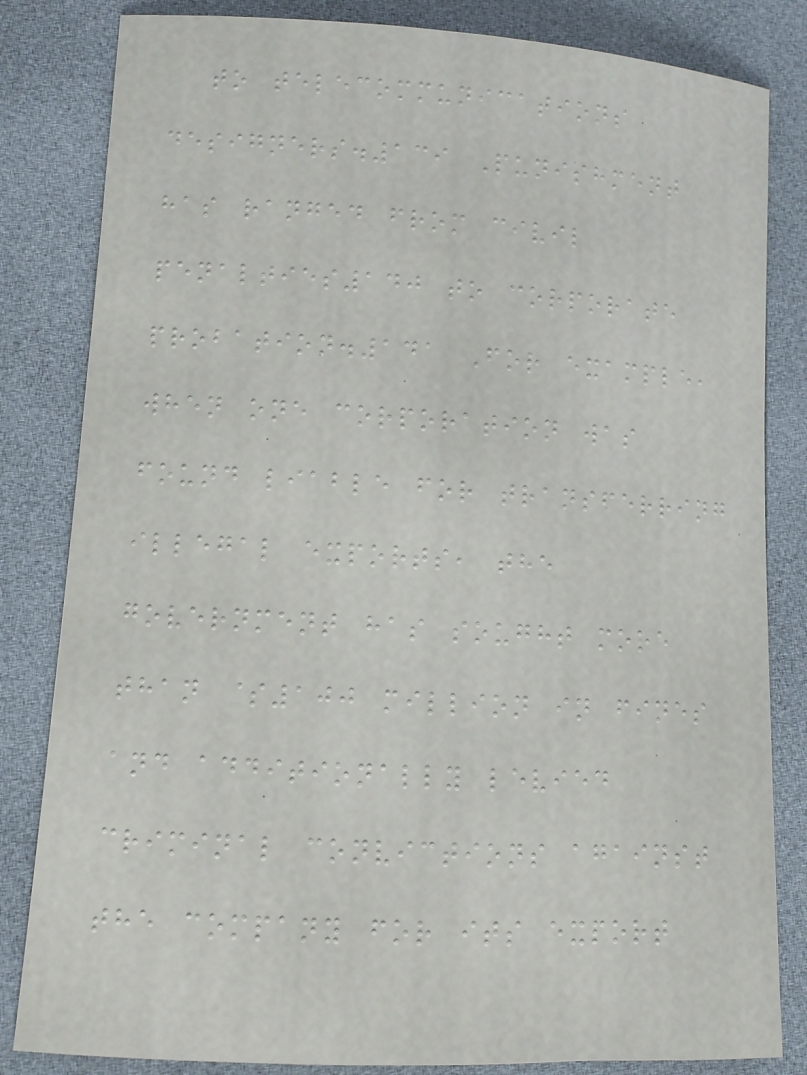to telecommunications
designers.139 Punishment
has ranged from civil
penalties140 to corporate
probation.141 For example,
when one corporation was
found liable for transferring
illegal exports, the
government has sought more
than $100 million in fines
and additionally levied
criminal convictions against
the company for its export
